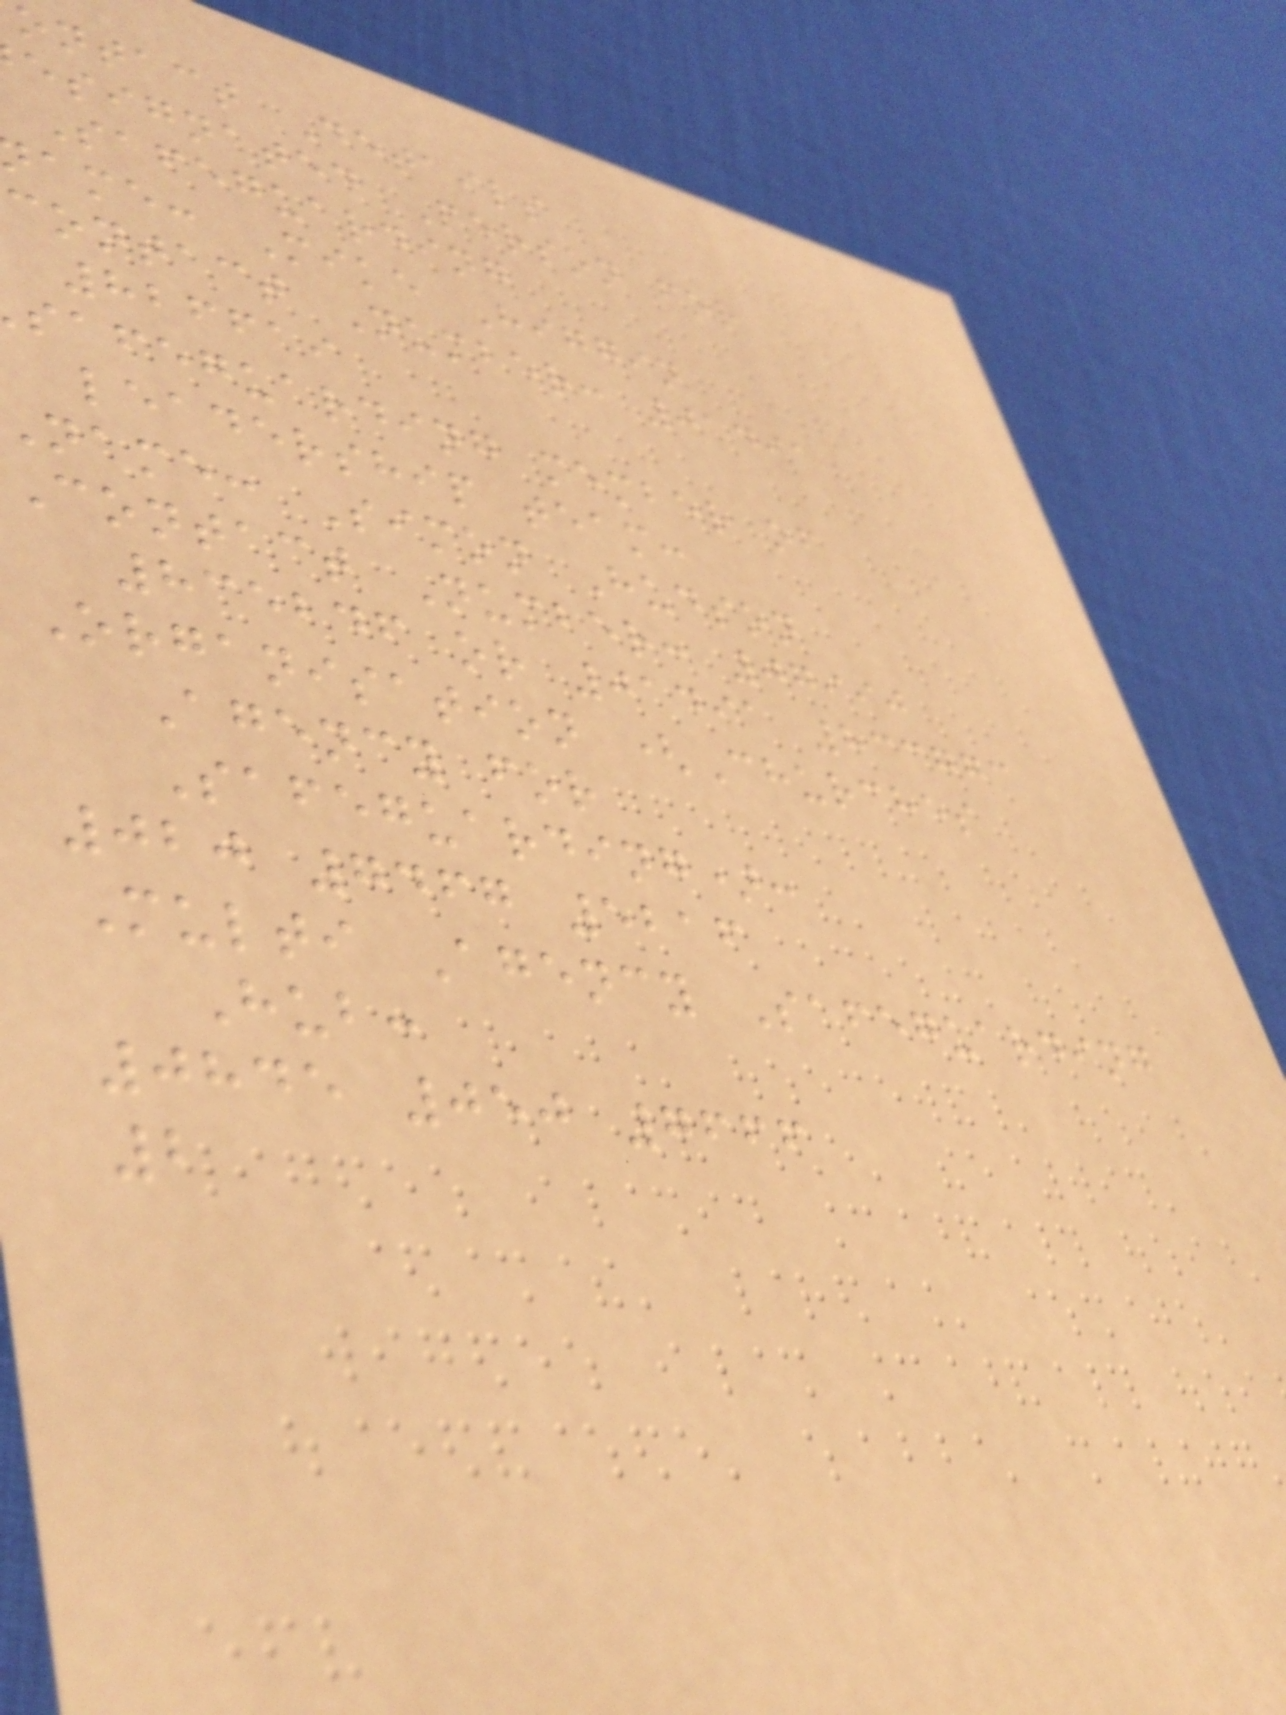ontact Details
esignated Person for
Safeguarding
ame: Mike Higgin
contact Number: 01491
826619
safeguarding member of
leadership team:
name: Simon Hudson
Contact Number: 07990
835246 or 01491 833773
Organisation (Churches
Agency for
Safeguarding):
020 7467 5216
Multi Agency Safeguarding
Hub:
0845 050 7666
2
